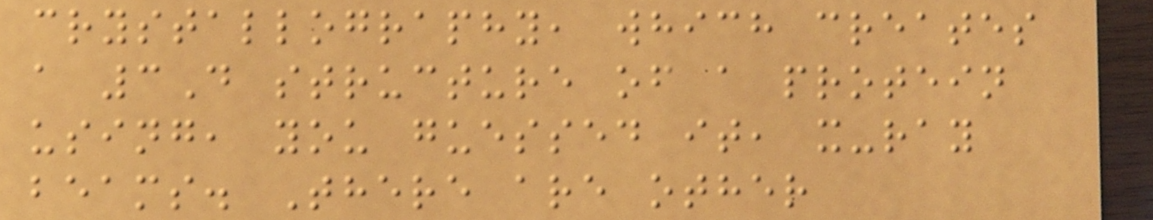crystallography, which creates
a 3D structure of a protein
using, you guessed it, x-ray
beams. There are other
